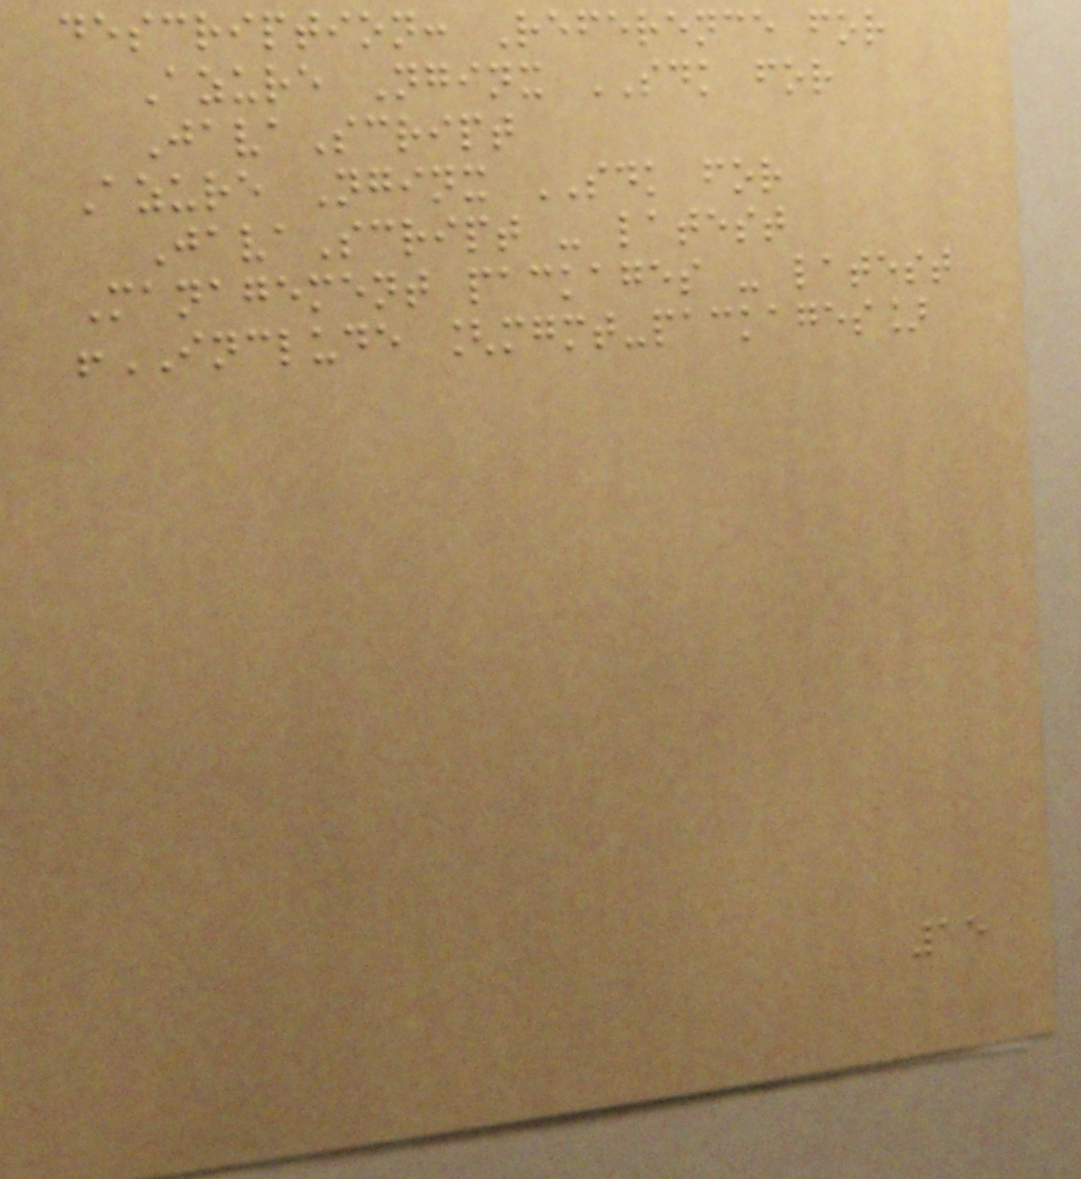description: Reference for
Azure Nginx SDK for
JavaScript
Azure Nginx SDK for
JavaScript - latest
Management packages - latest
!INCLUDE [mgmt-packages]
15
